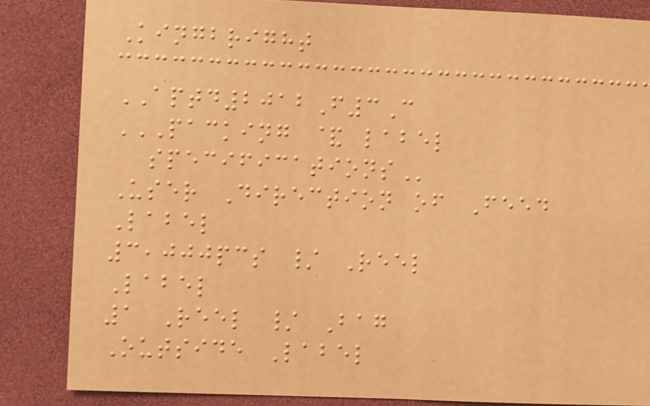Kingbright
APTD2012F3C
PACKING & LABEL
SPECIFICATIONS
User Direction of Feed
Label
3,000pcs / Reel
Label
1 Reel / Bag
Outside Label
